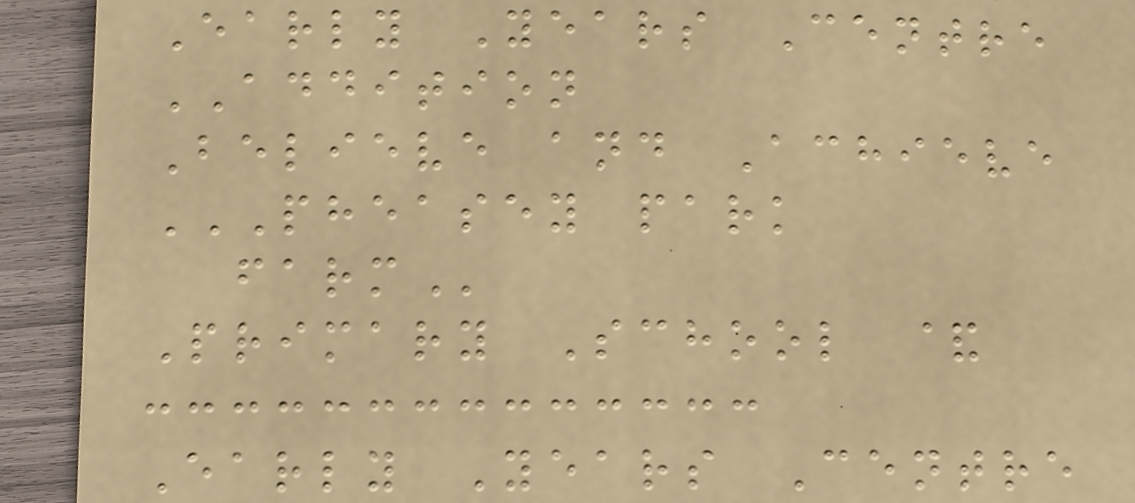Early Years Centre
ADDITION
Believe and Achieve
PHEASEY PARK
FARM
Primary School &
Early Years Centre
